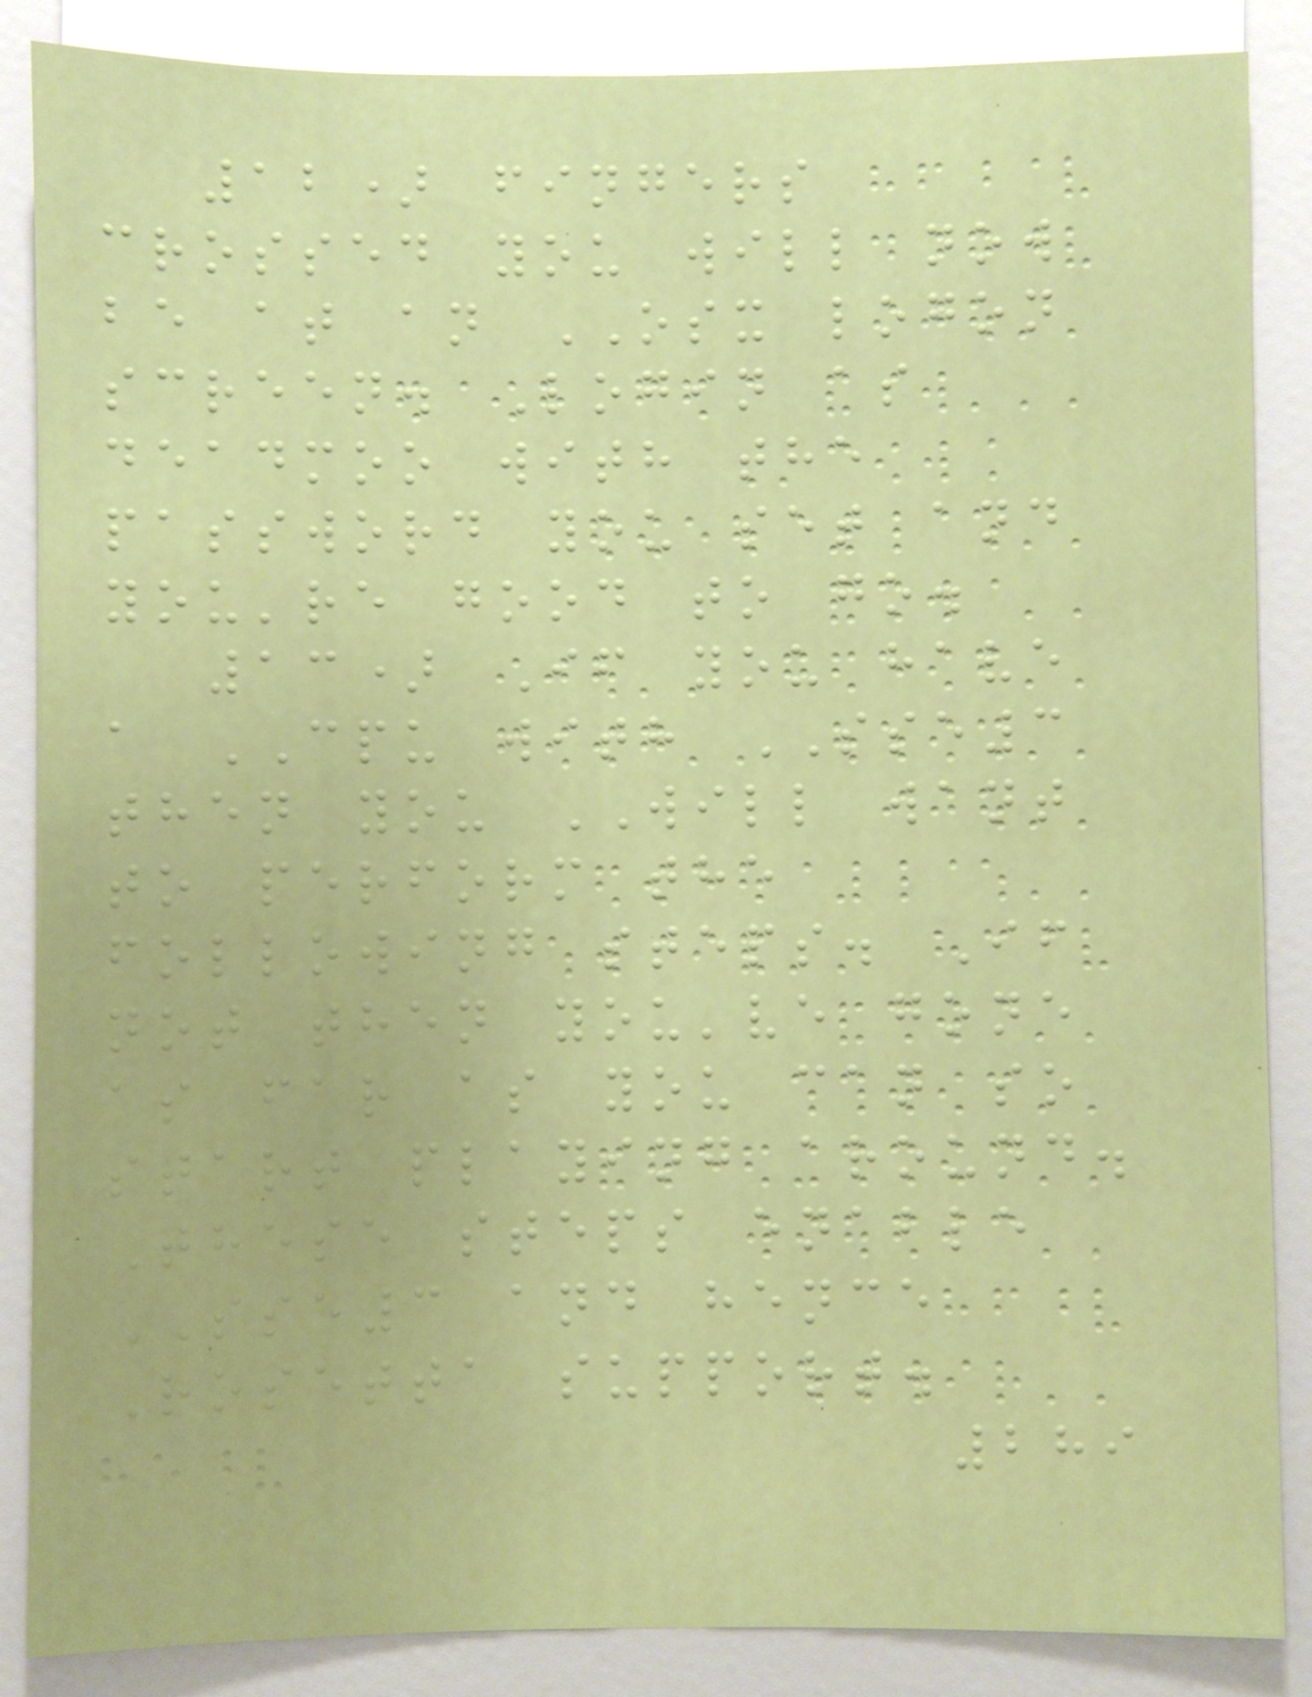12) fingers
crossed you will now
be at an OSX logon
screen. Login as
deadmoo with the
password you set and
you're good to go.
13) If you have
a CPU with SSE3
then you WILL want
to perform the
following steps. If
not then you've gone
as far as you can so
start playing around.
These steps enable
SSE3 and hence
Rosetta support.
289
